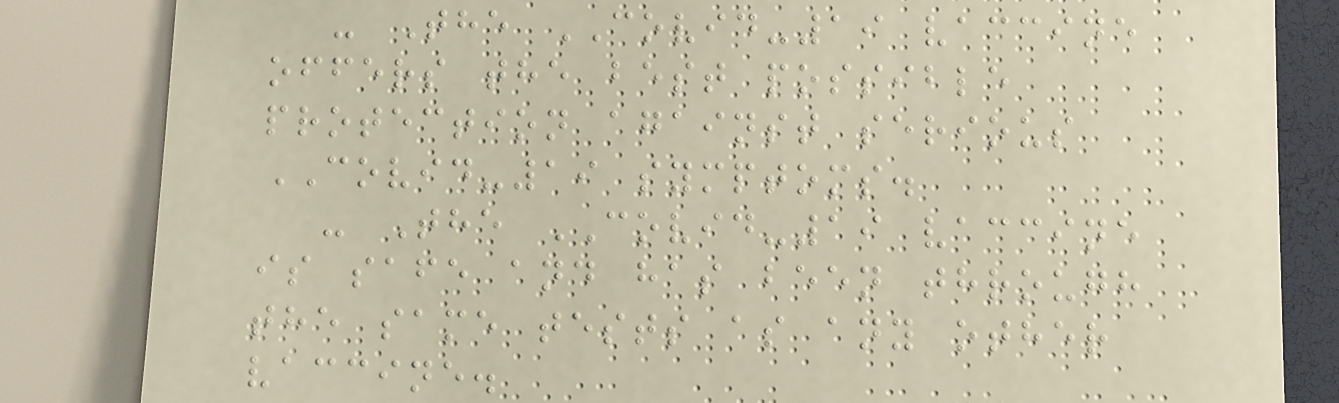- The COVID-19 vaccine
offers the best possible
protection against serious
COVID-19 symptoms.
- The COVID-19 vaccine
is safe and has been through
the same tests as any other
vaccine.
